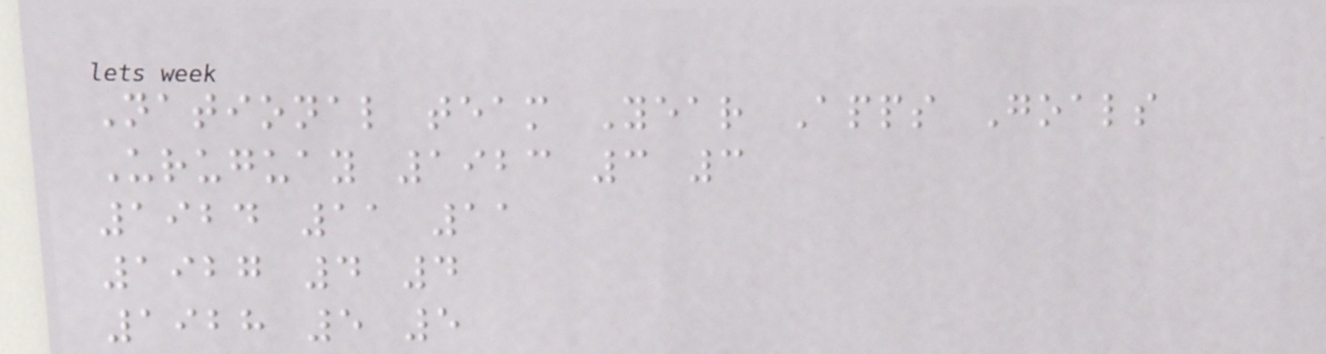National team Year Apps Goals
Uruguay 1923 3 3
1924 11 11
1927 4 4
1928 5 5
